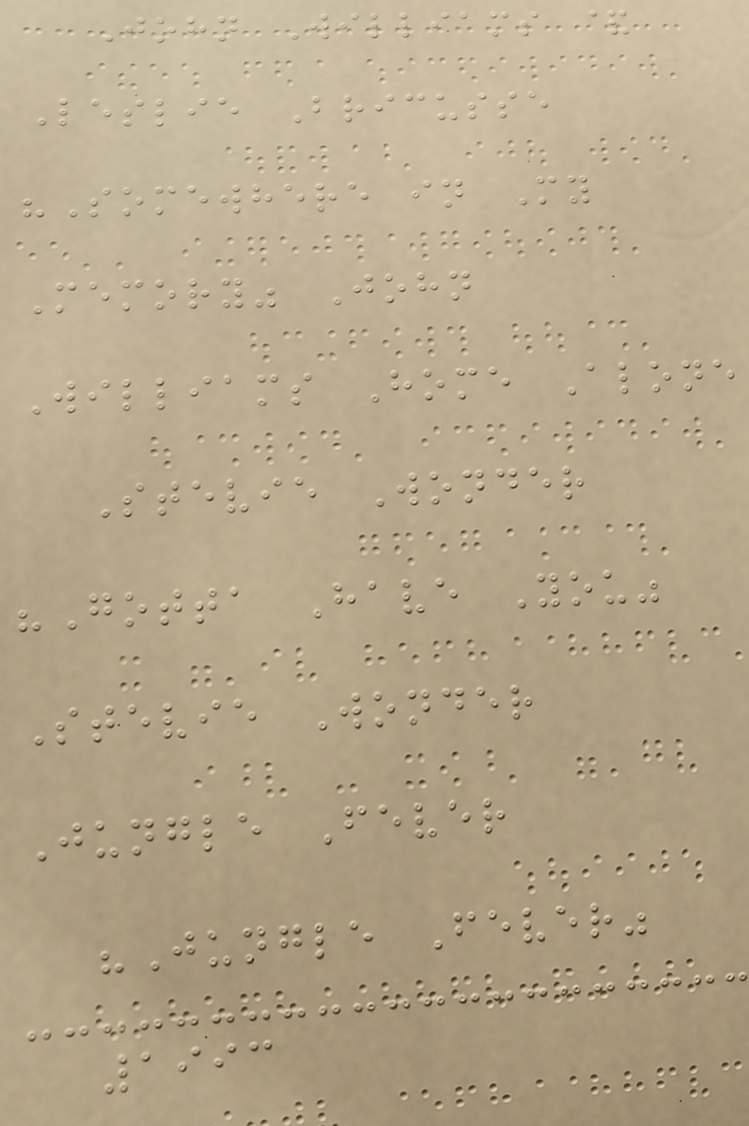John Williams &
Leslie Bricusse
"Somewhere in My
Memory" John
Williams Home Alone
Stevie Wonder
"Gotta Have You"
Stevie Wonder
Jungle Fever
"Jungle Fever"
1993
